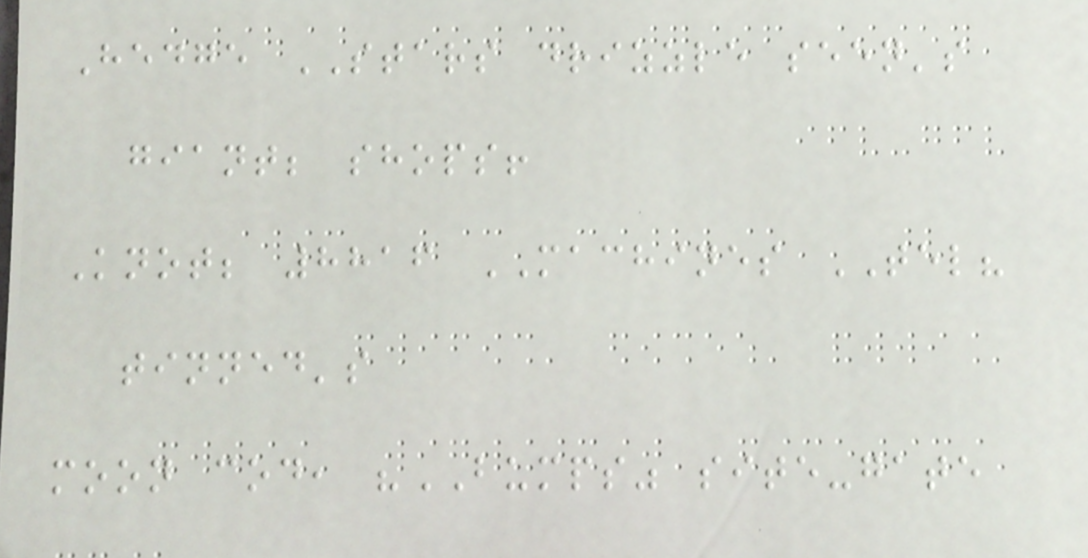Hedge STARS drizzle seen's
giant; shops!
Knot; 8816 MACHINES TEL?
tinned's
moon cod, "BUMPS" site-gate
